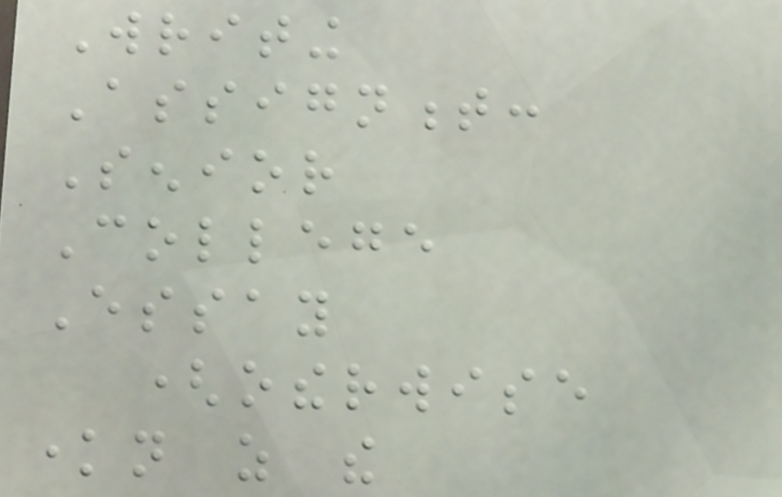Writing
Assignment:
Senior
College
Essay
(otherwise
known as the
